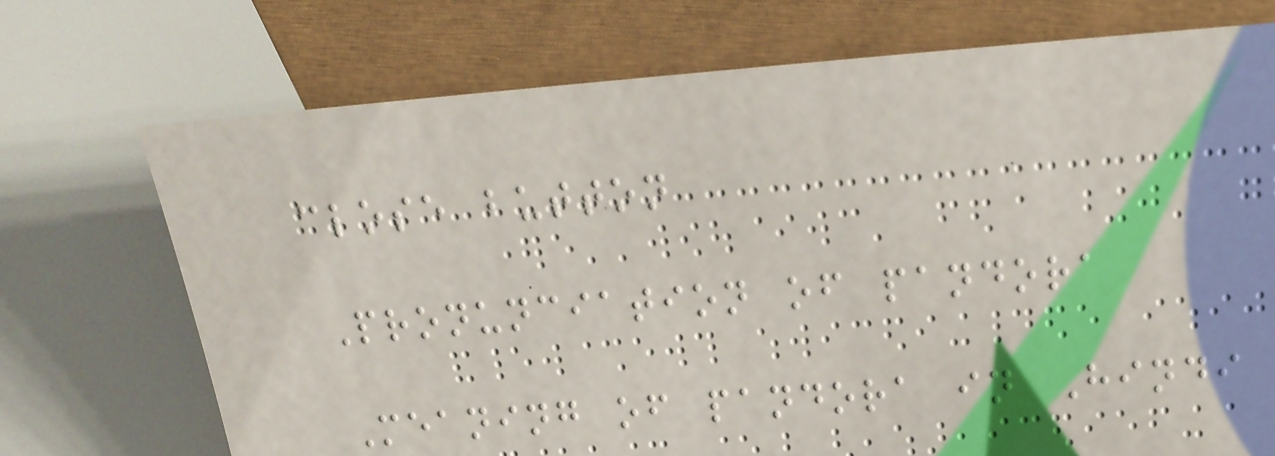close button
Pronunciation of pandora
Meaning of pandora in Hindi
